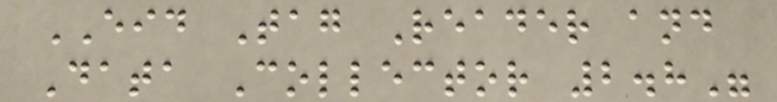EID Tag Reader and
Data Collector 2.8"
